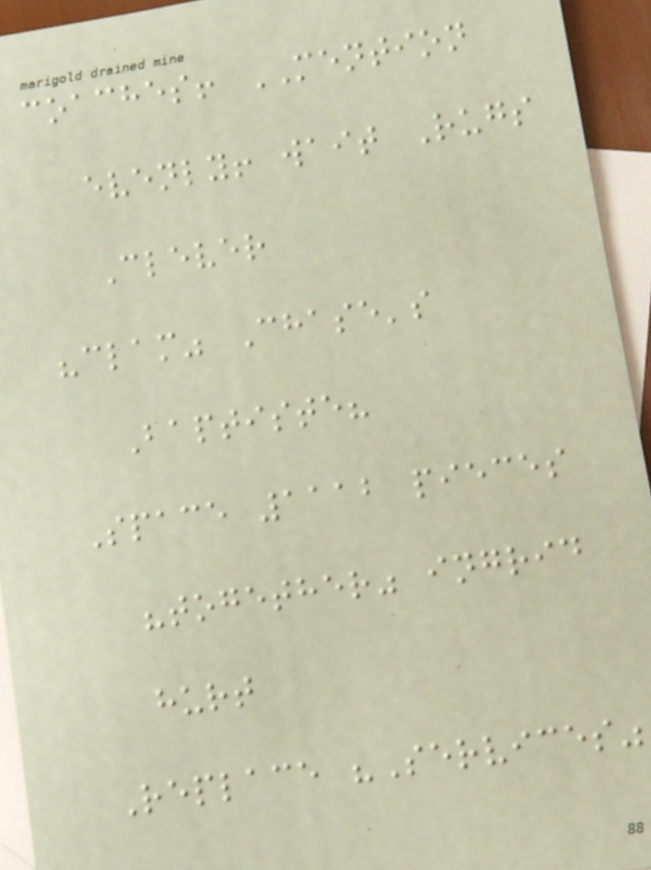coaches! MENTION
evenly! wait Rugs
Clever
"clam" Chase's
Baptiste?
Space 1112 pieces
"together" ingrid
hurt
Replace "Services"
